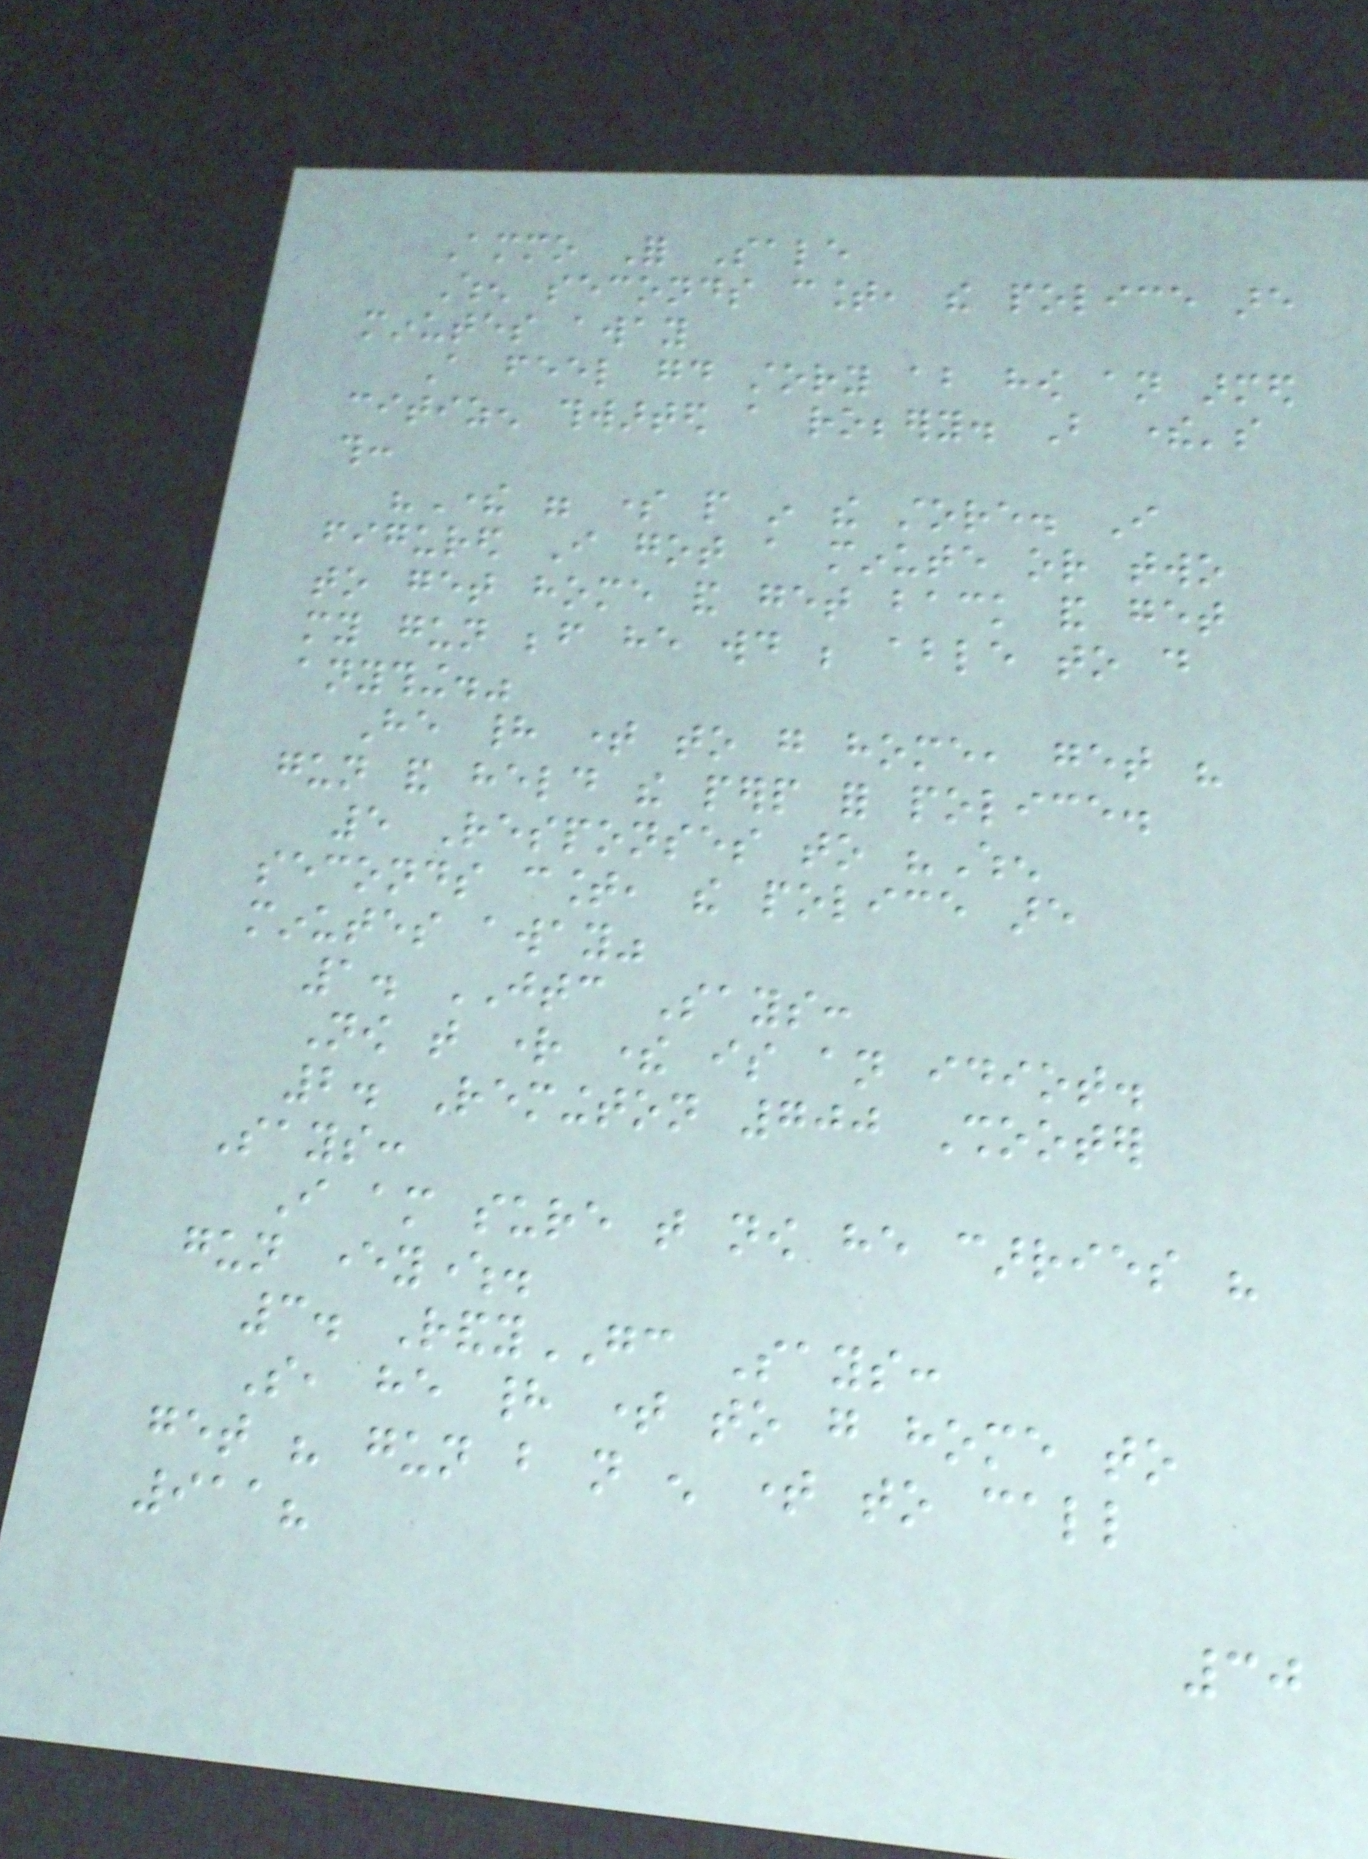Ammo For Sale
When seconds count, the police are
minutes away
A feel good story about how an armed
citizen thwarted a robbery. But there's
this:
"There were some people in the store. I
figured I got a minute or two
to get home and get back and get
my gun before he would be able to do
anything."
He had time to go home, get his
gun and held the perp for police.
5 Responses to "When
seconds count, the police are
minutes away"
1. JTC Says:
Now that right there is an idiot.
2. Remington 700 Shooter
Says:
I am sure that now he carries his
gun everywhere.
3. RandyGC Says:
So, he had time to go home to
get his gun but not enough time to call
911?
30
